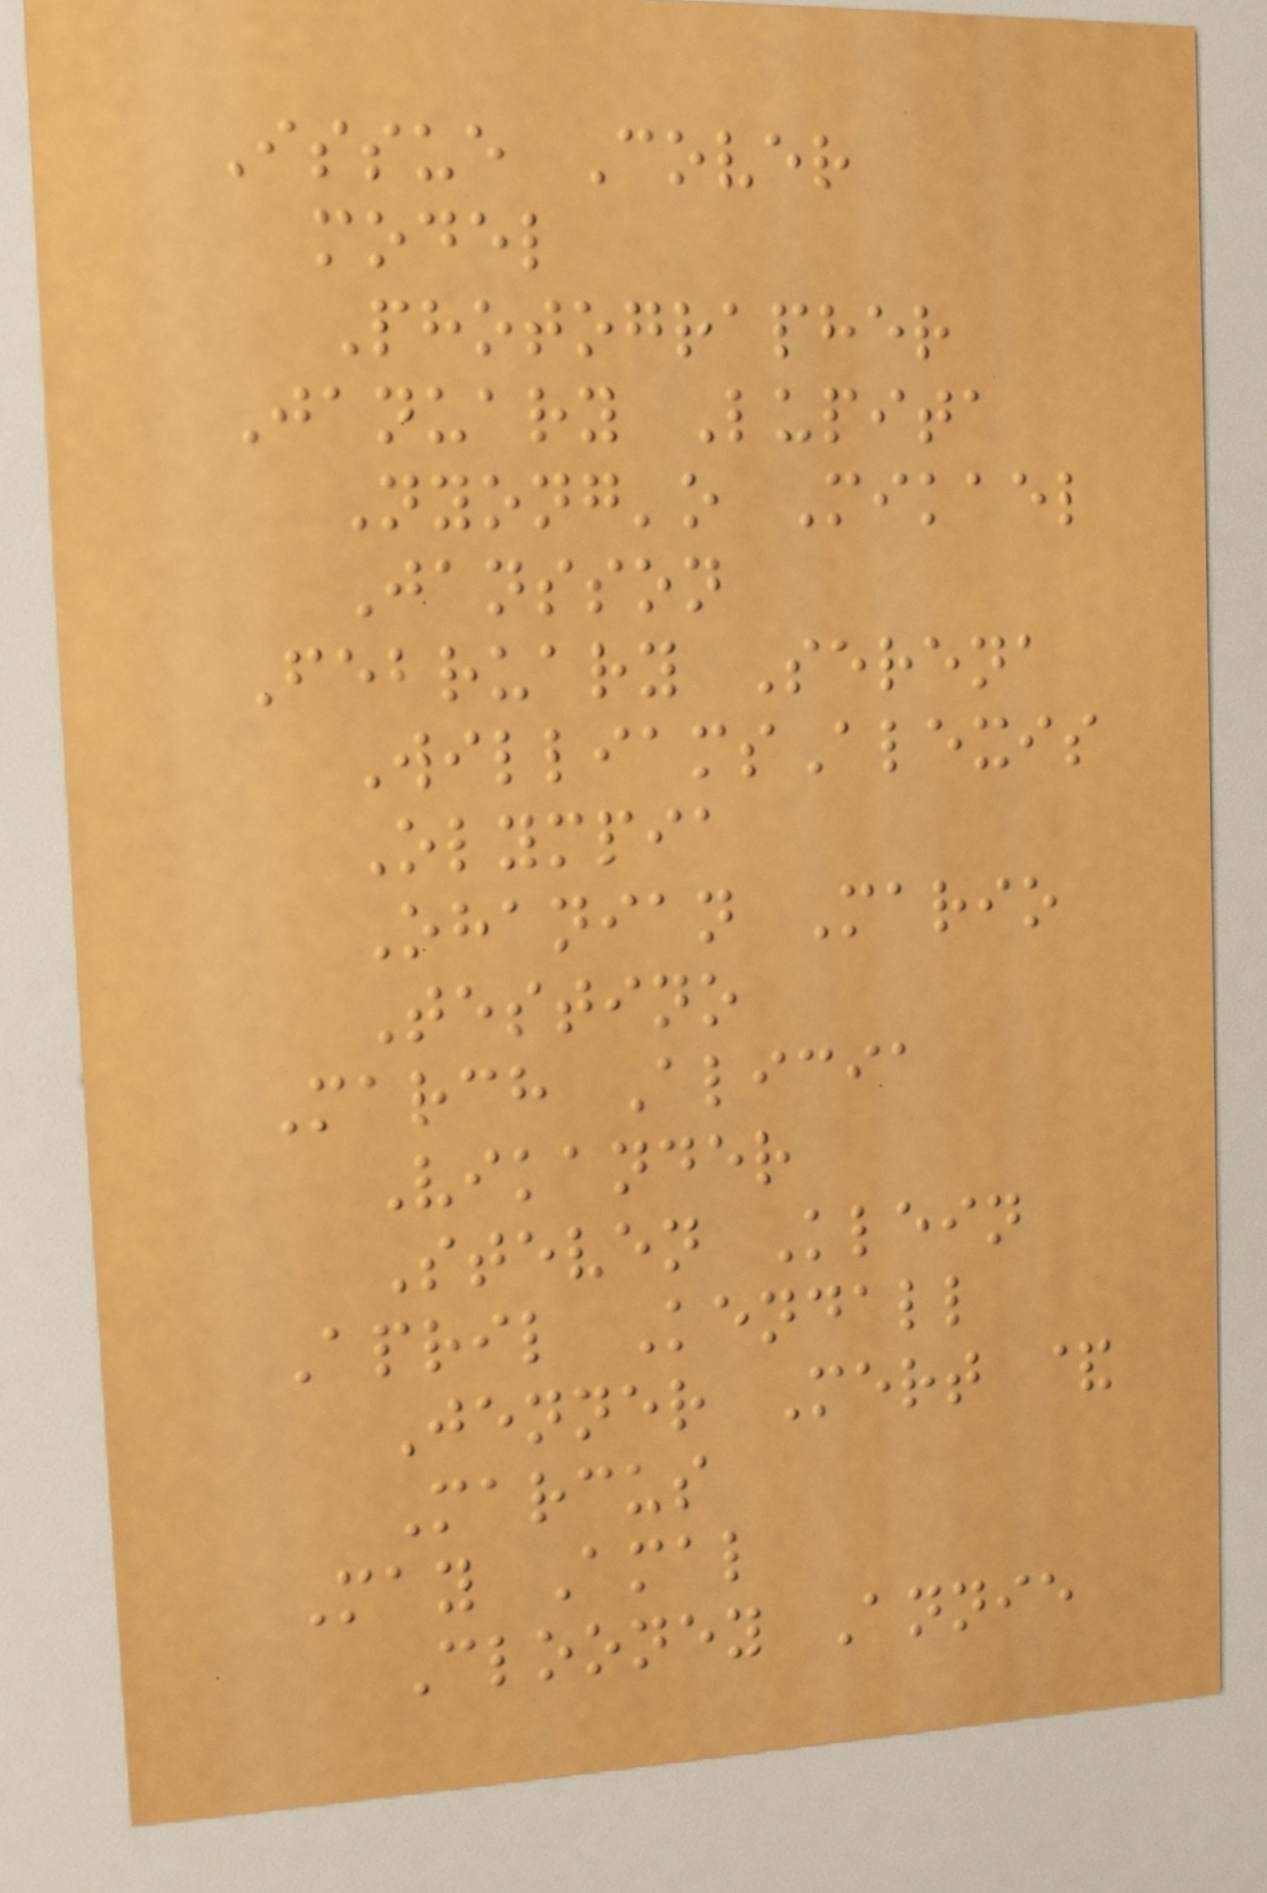Issue Cover
model
Photographer
January Lupita
Nyong'o Mikael
Jansson
February Serena
WilliamsAlexis
Olympia
Ohanian Mario
Testino
March Alicia
Vikander
Steven Klein
April Kendall
Jenner Mert &
Marcus
May Amal
Clooney Annie
